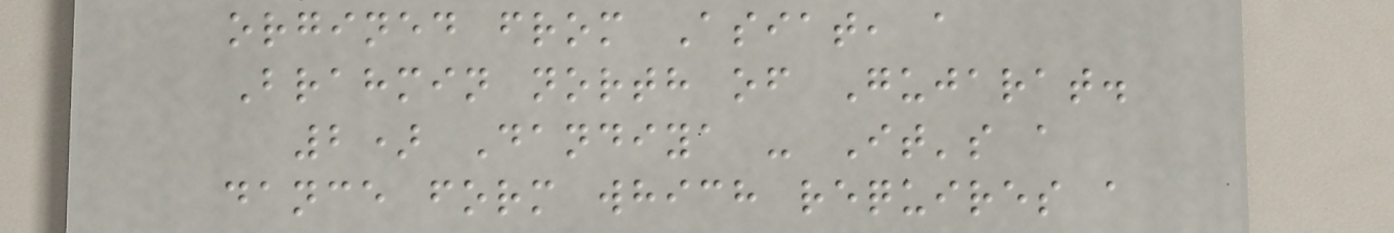orgined from Asiat, a
Brahmin north of Gujarat.
2) Dandiya - It's a
dance form which requires a
